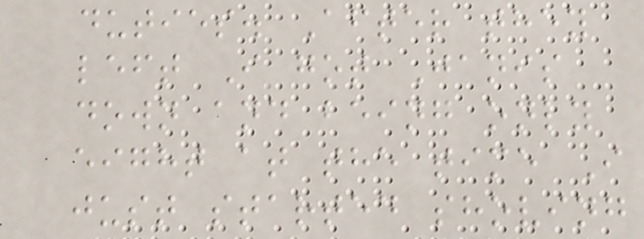duties. After they
left I got Janis
down and being only
eight at the time I
just started shoving
